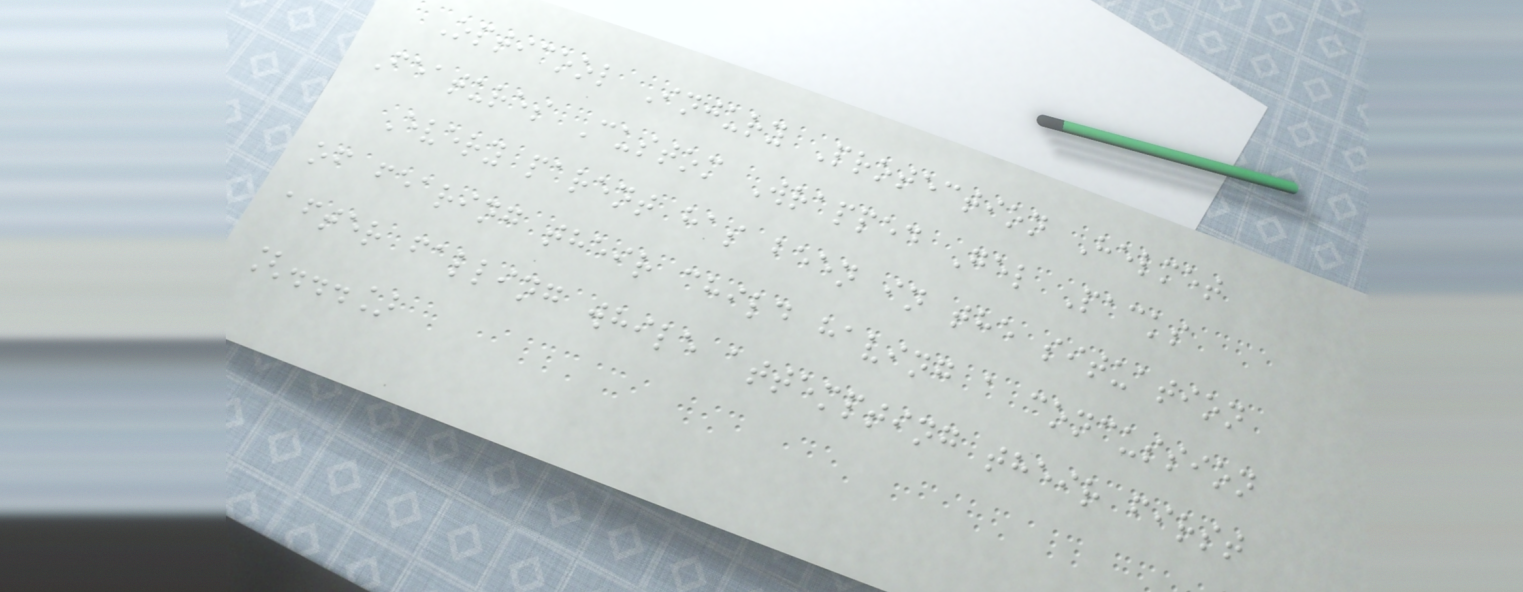Opticool Injury Protection Helmet
Features Custom Wrapped Gel Packs
Every parent has been in the situation
of fearing their child having a concussion
after falling while attempting their first
[...]
